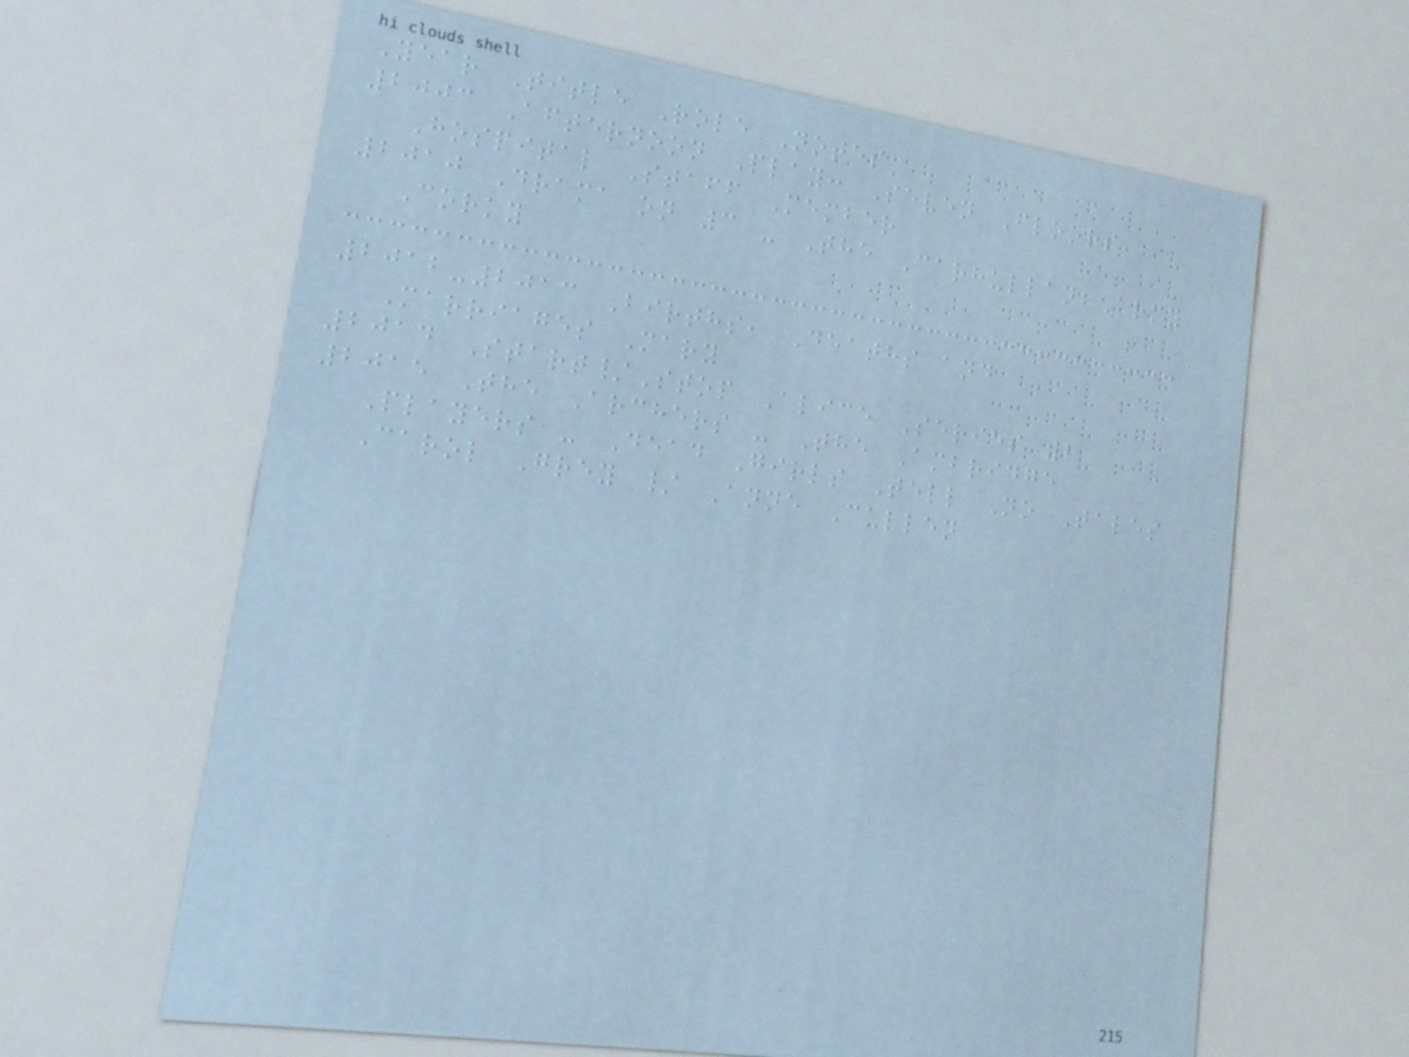Year Title Role Notes
2003 Afternoon Play: Seven Floors
Hospital Staff Member
2010 Drama on 3 - The Carhullan Army
Corky
2012-2013 Births, Deaths and
Marriages Mary
2014 Start/Stop Alice Series 2
2015 The Archers - The Ambridge
Players - Dead Girls Tell No Tales
Carol Grey / Anne Cullen
